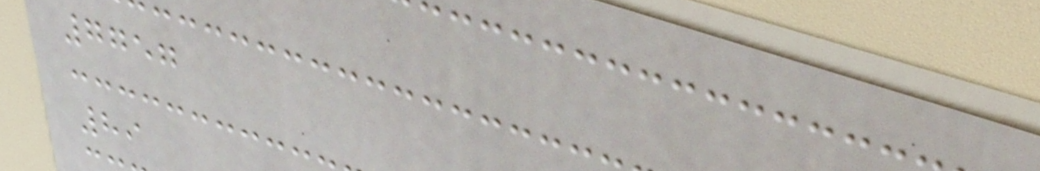7757
89
